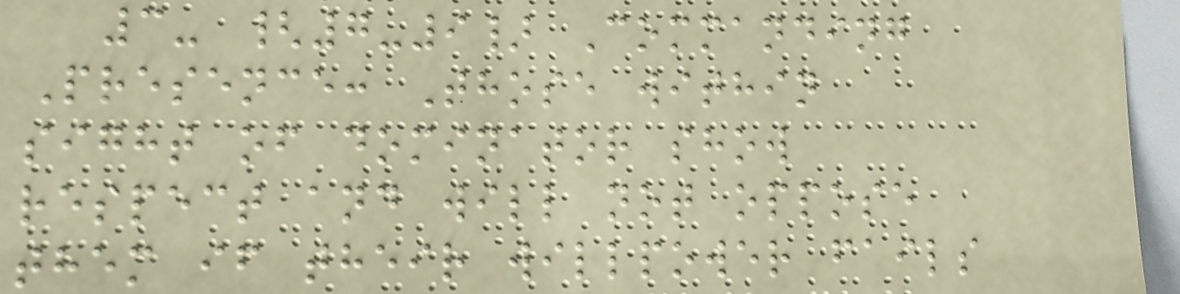3- {7-9} Commanding
Presence: Those within
sight of dominator show
respect and will not oppose
them if their willpower fails
